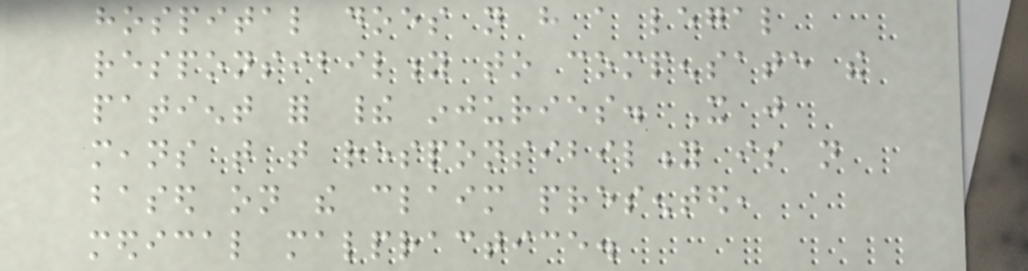hospital does not have a legal
responsibility to compensate the
patient for their injuries. It just
means that that responsibility is not
based on the claim presented,
medical malpractice.
